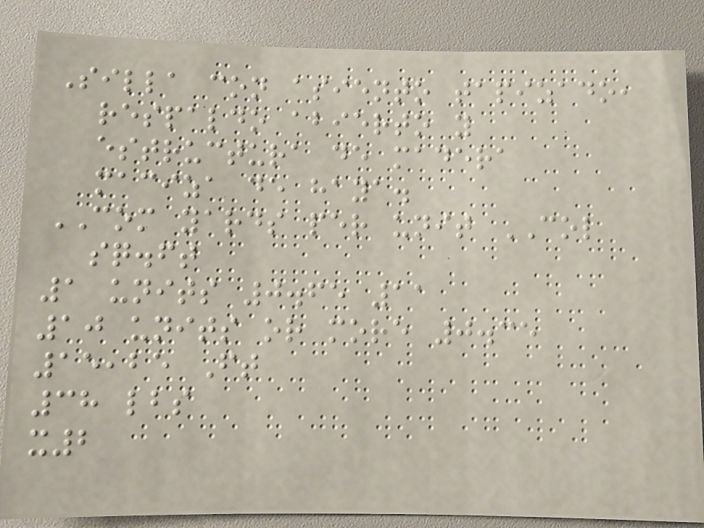Silla con asiento tapizado,
respaldo abierto y
estructura de madera
maciza de haya.
COM yards per unit COL
sq.ft
1 units 0.65 11
10 units or more 0.35
15,25 Ft
38 lbs
x2
